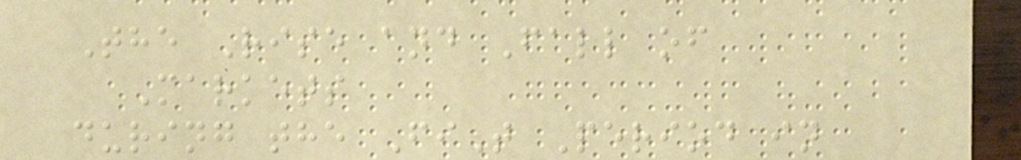The Rise and Fall of
Markets
during the FiT Period in
